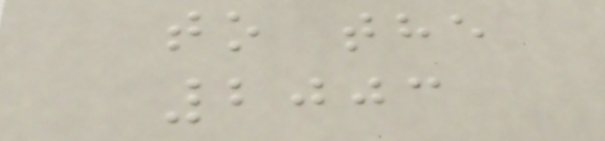to the
2003
